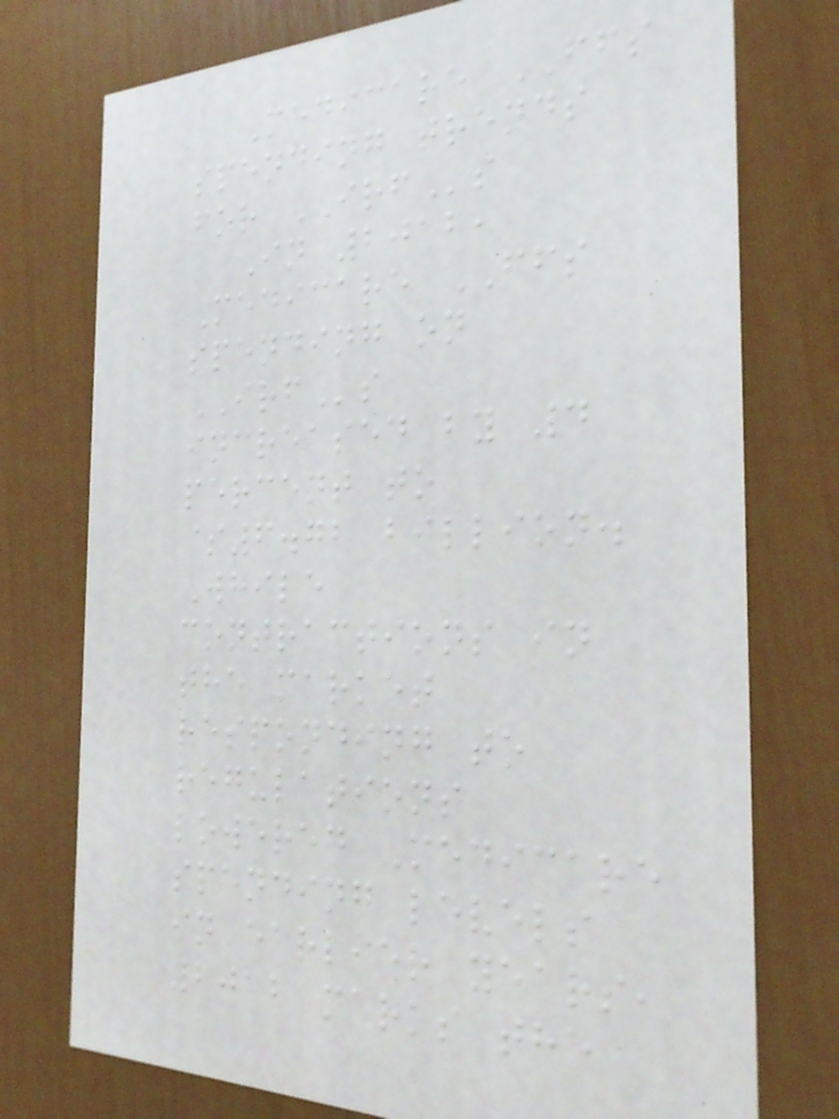Medicare FFS
spending trends
for IRFs
In 2012,
Medicare FFS
spending on
IRFs
increased by 4
percent to
$6.72 billion.
While
contractions in
the market
responding to
regulations
lowered Medicare
spending levels
in earlier years,
2012 marks the
